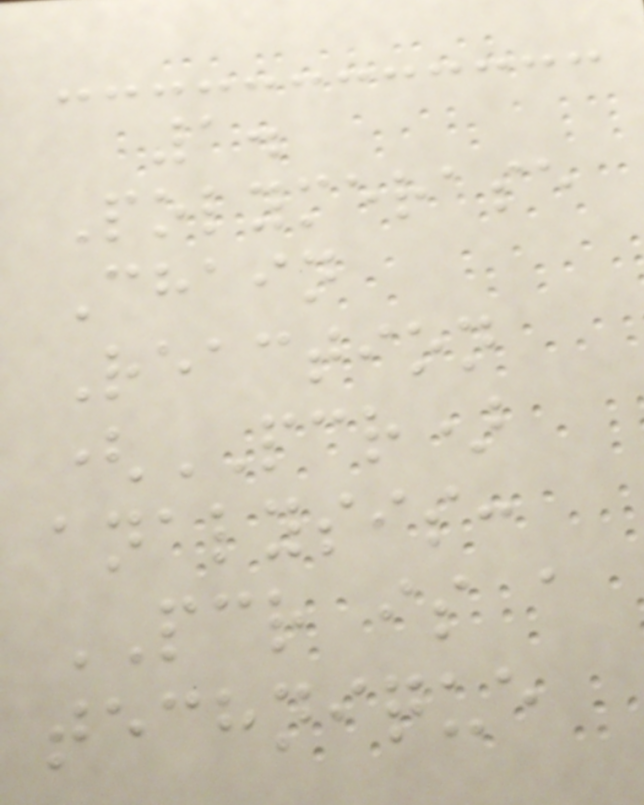1.
Polymerase
Chain
Reaction
(PCR)
analysis:
PCR is a
technique
